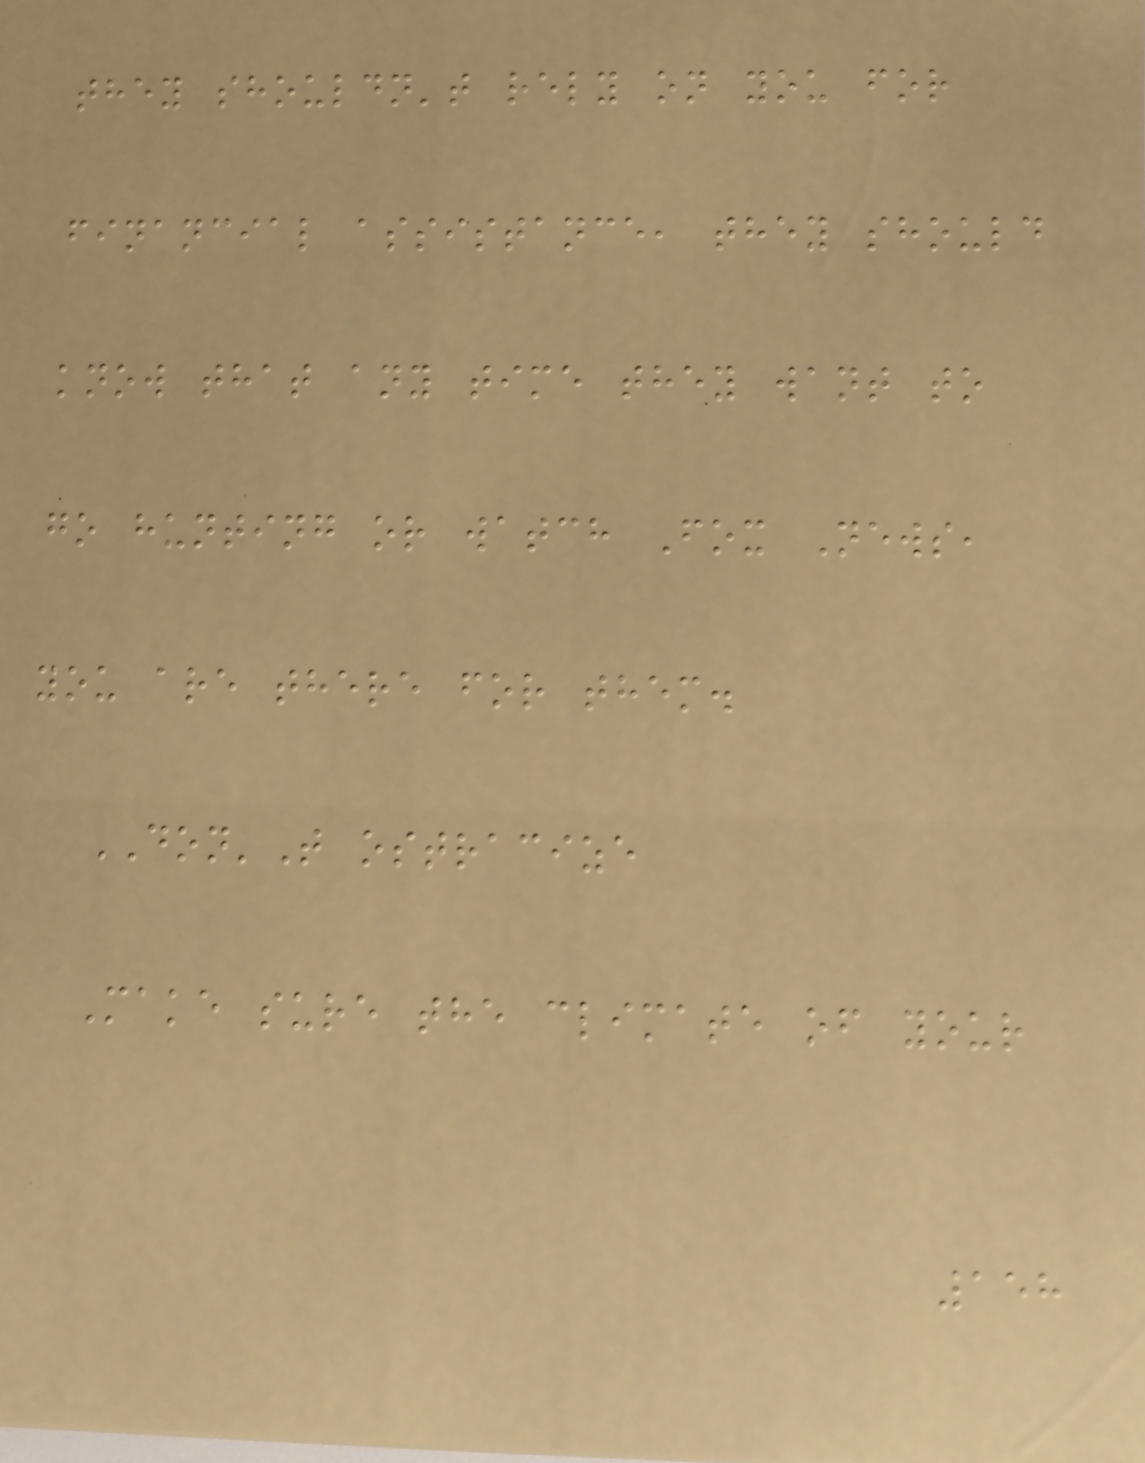they shouldn't rely on you for
financial assistance, they should
know that any time they want to
go hunting or watch Fox News,
you are there for them.
DON'T ostracize
Make sure the climate of your
158
